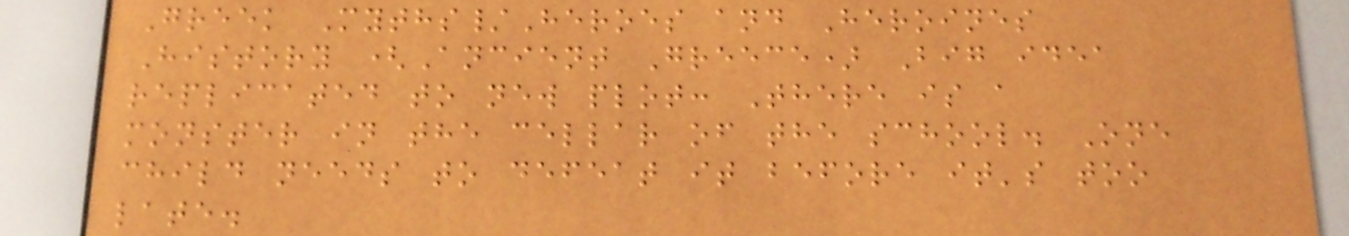Greek Myths/Heroes and Heroines
History (Ancient Greece) Big idea
replicated to new plot: There is a
monster in the cellar of the school. One
child needs to defeat it before it's too
late.
